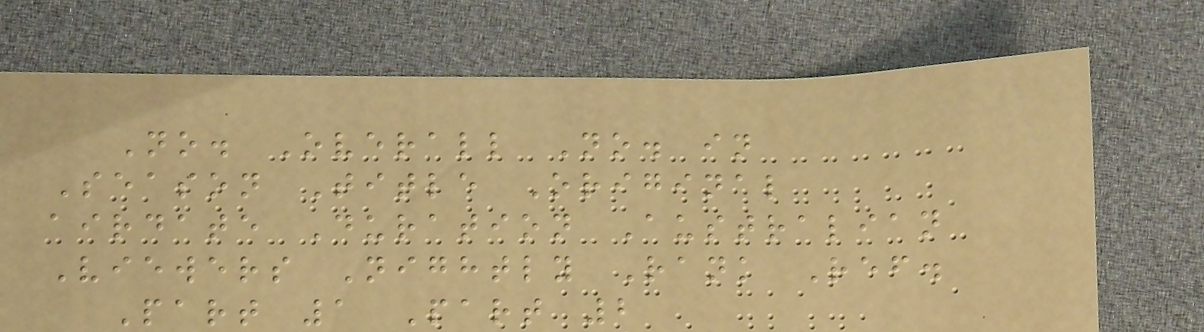No. Overall No. in
Season Title Original
airdate Duration Australian
Viewers Nightly Rank Ref.
Part 1 Part 2
